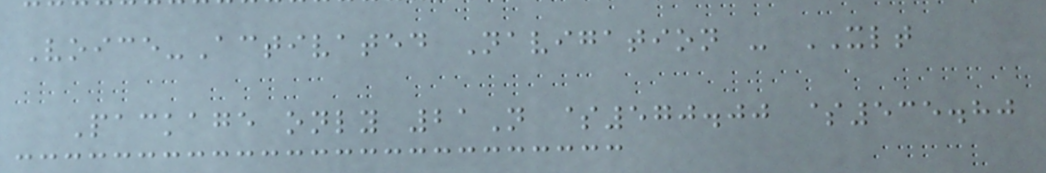Voice-Activated Navigation - XLT
Package only 21N $570.00 $535.80
